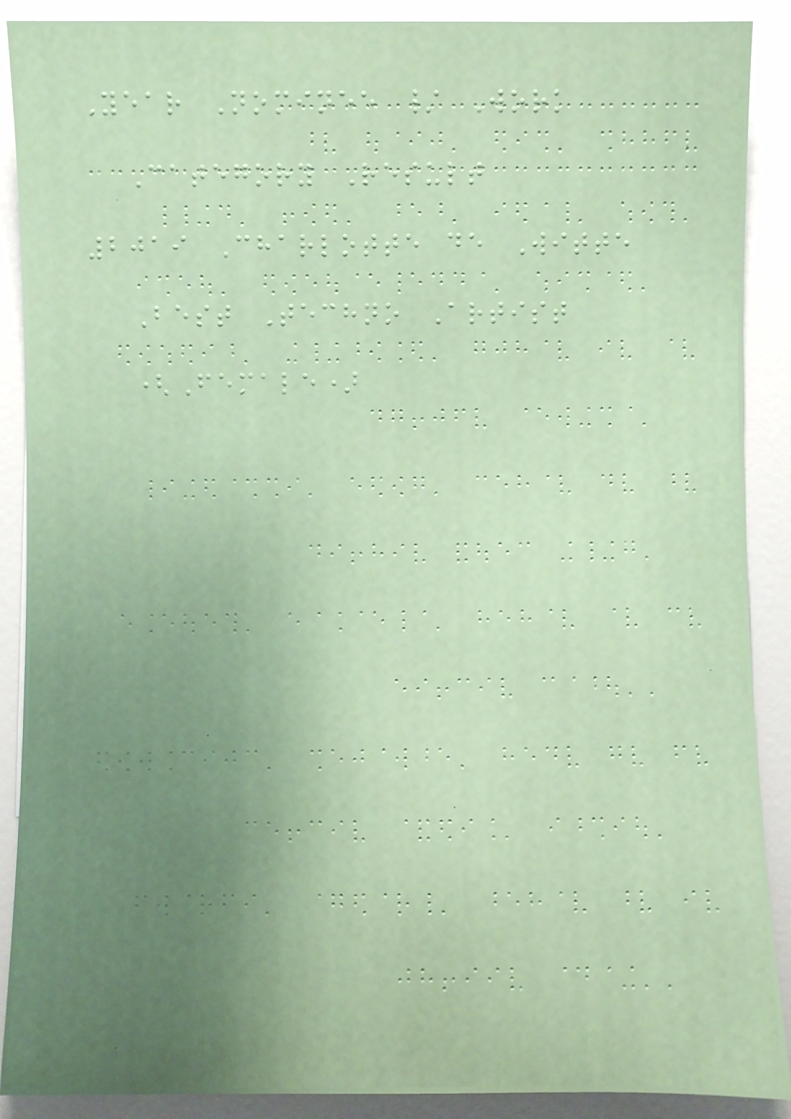Year Nominee / Work
Category Result
2019 Charlotte de Witte
Best Techno Artist
(Female)
